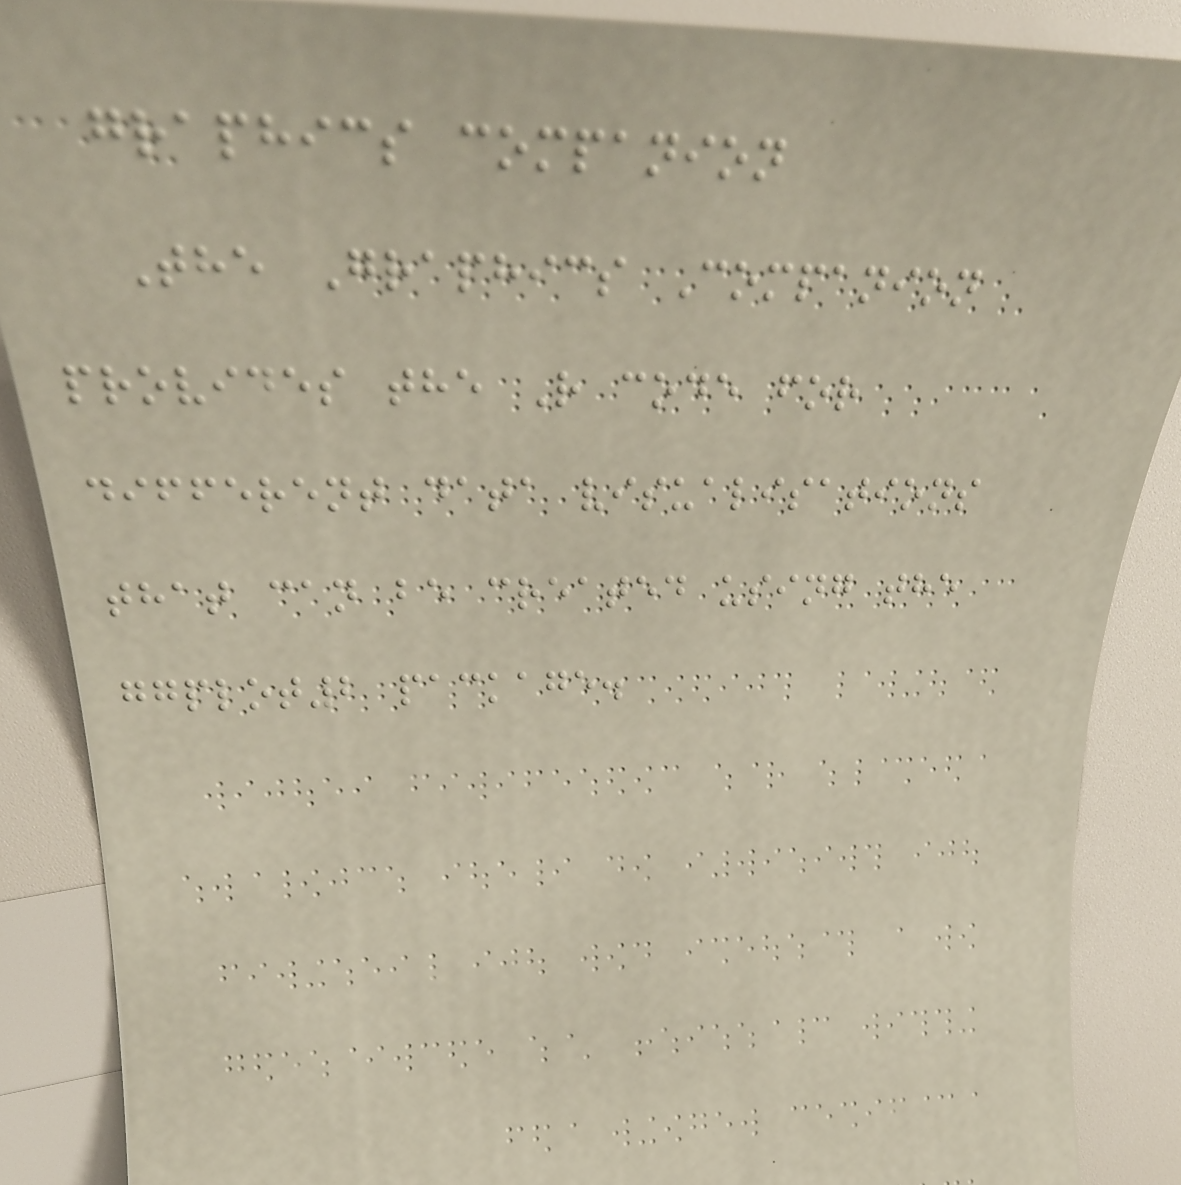graphics companion
The Graphics Companion
provides the R code for
different data visualisations
that can be created using the
ggplot2 package.
